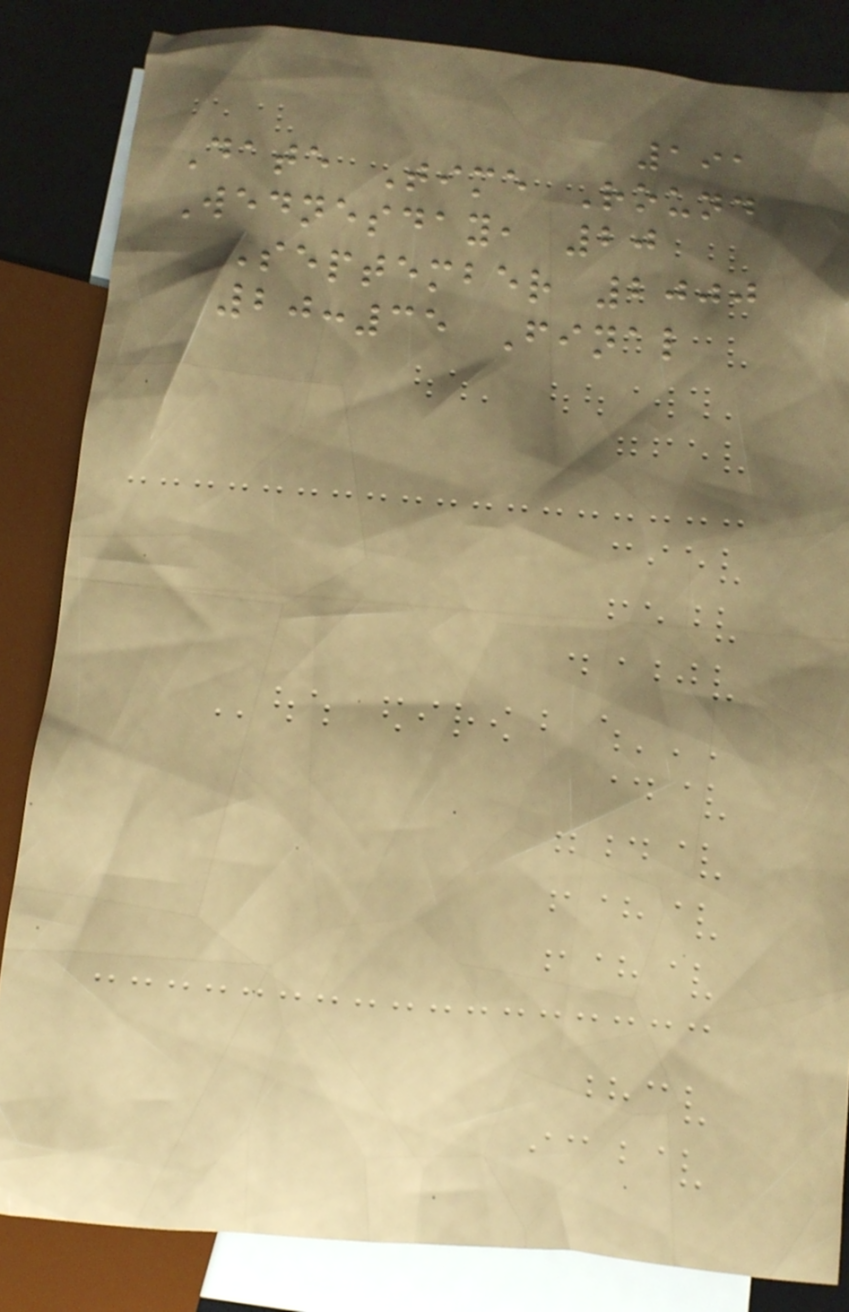191
Date Time Round
Wednesday, 20
September 2000
20:35 Final
